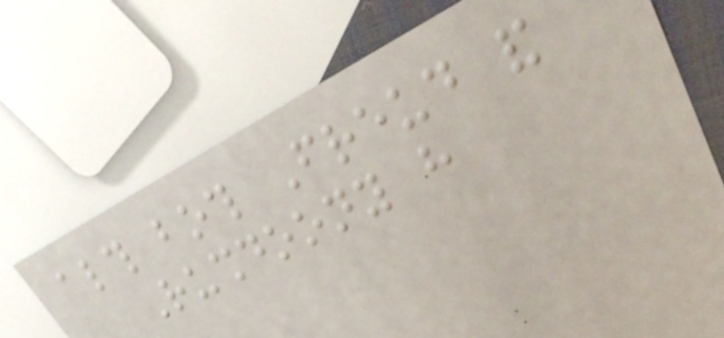although both Freud and
Rushdoony have
